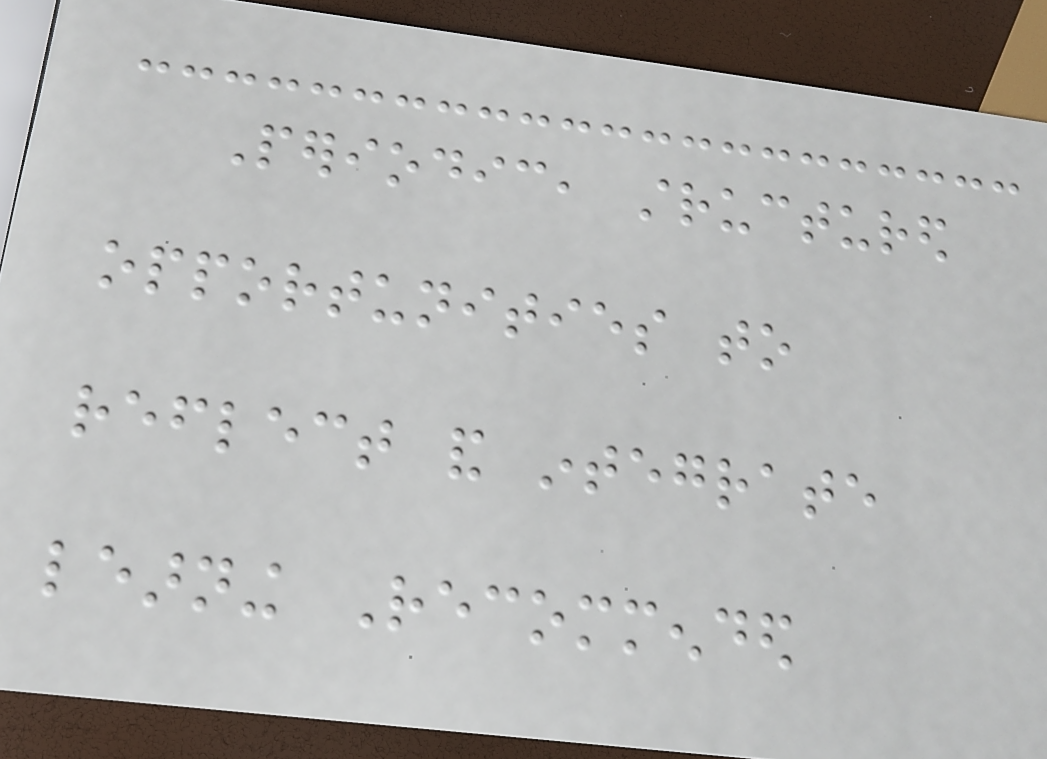Periodic, structured
opportunities to
reflect and integrate
learning Recommended
